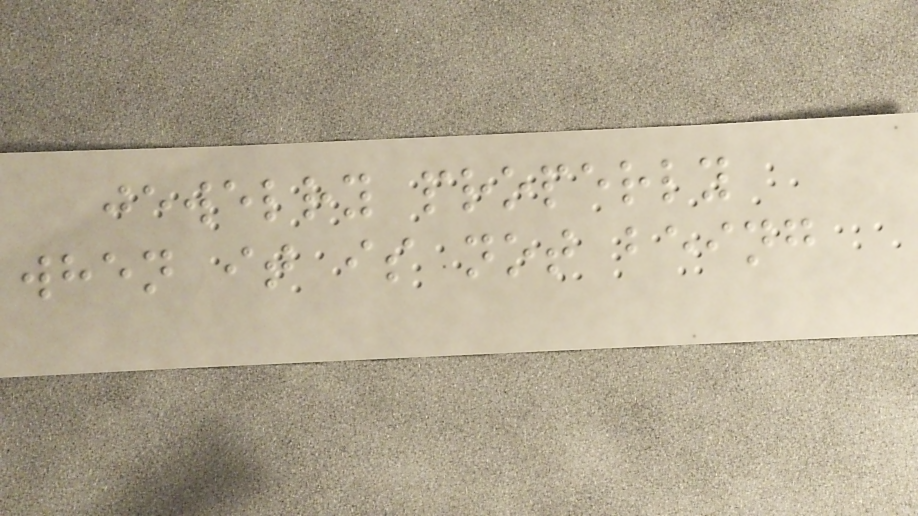jewelry properly
when it is not being
